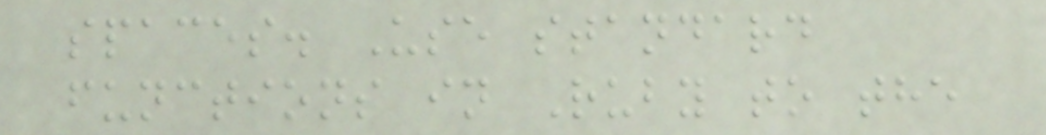spaces. Use standard
functions in Ruby to the
